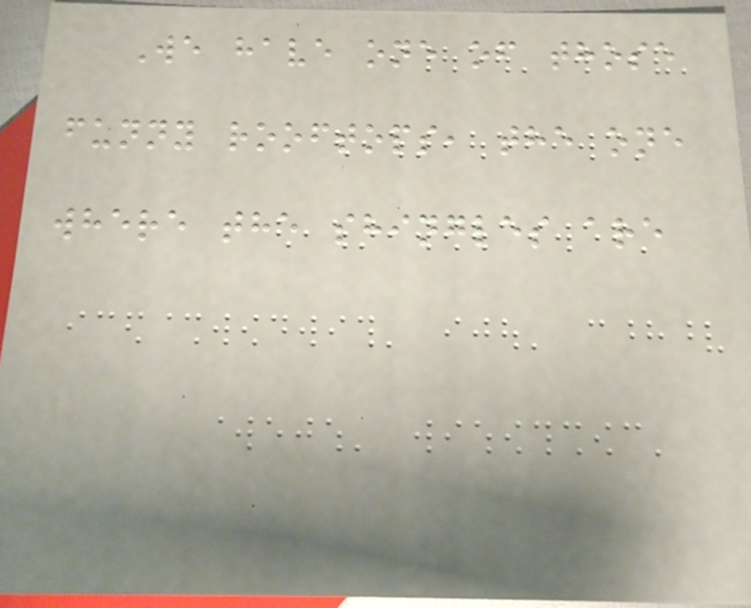We have one of those
funny rooftops, the one
where the shingles are
